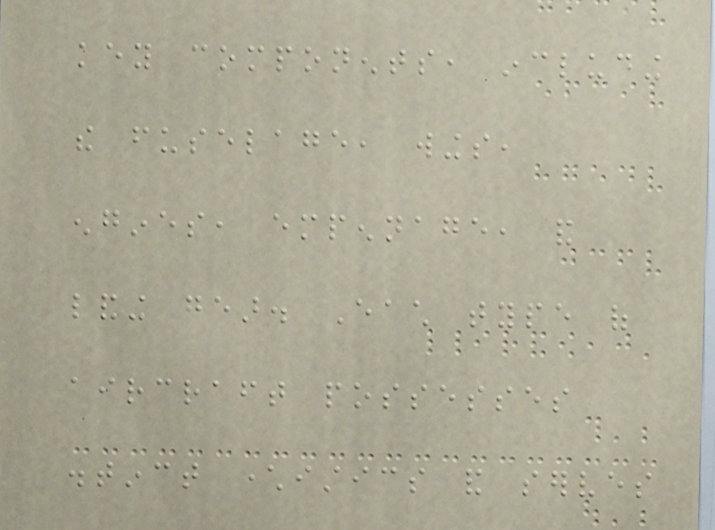key components, including
the fuselage, wings,
engines, empennage, and
landing gear. Each type of
aircraft possesses
distinct characteristics and serves
